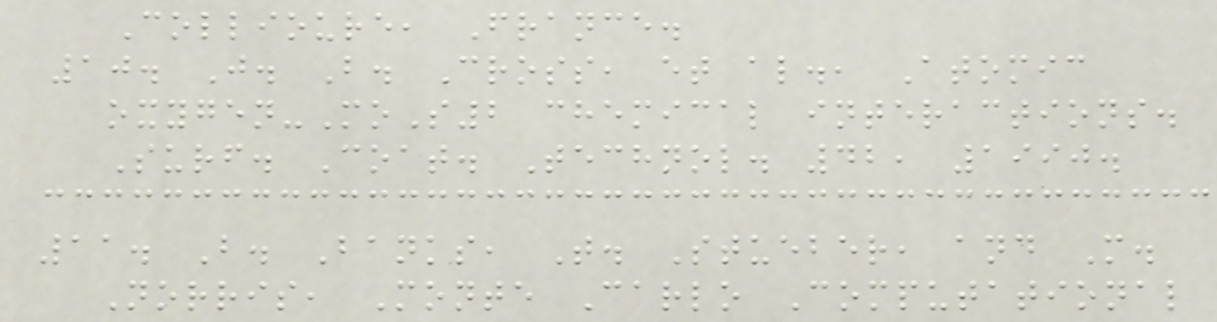Collioure, France.
10. J. B. Cross, et al., Atomic
oxygen-MoS2 chemical interactions.
Surf. Coat. Technol. 42, 1990.
11. B. Banks, T. Stueber, and M.
Norris, Monte Carlo Computational
